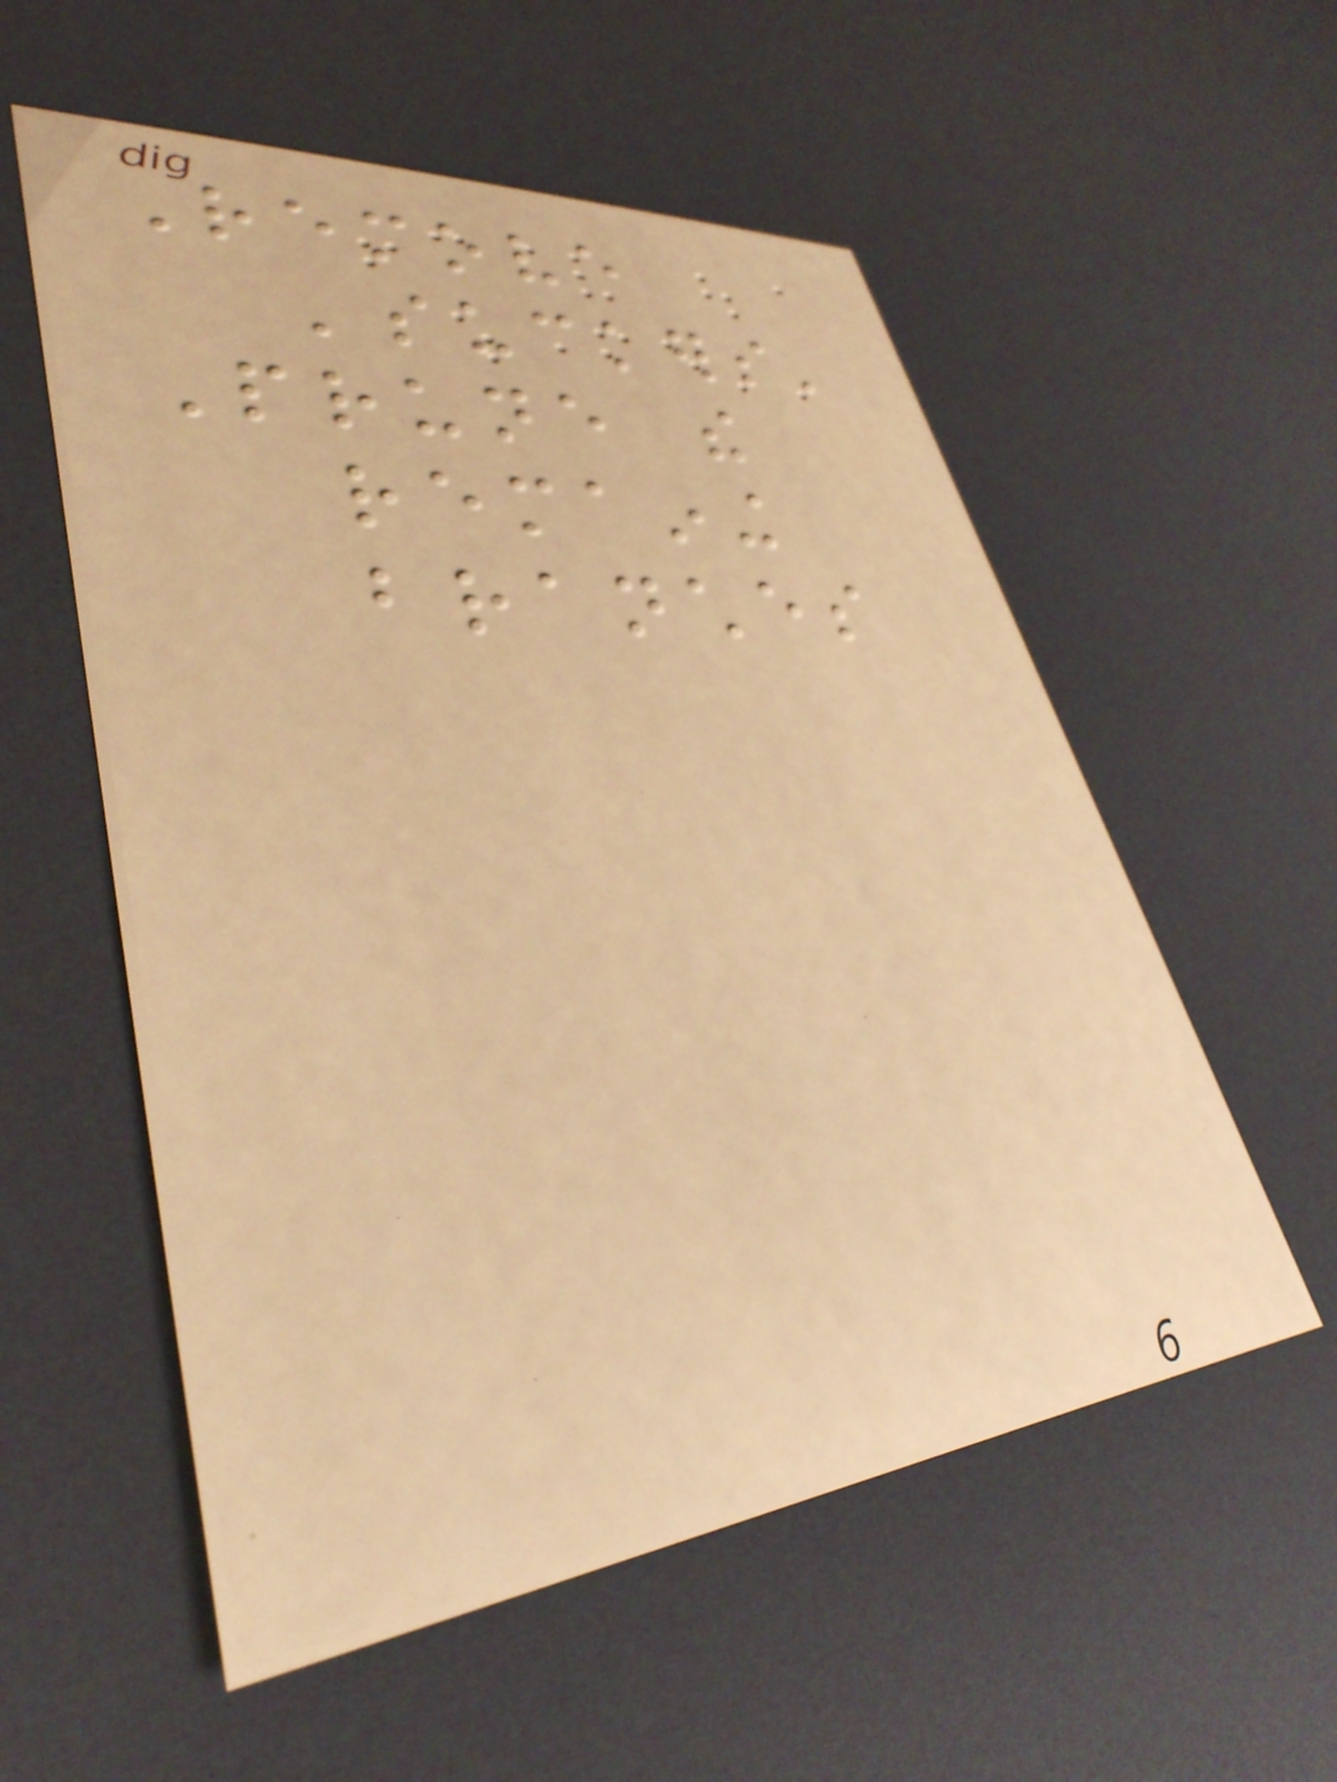Remove
'suckers'
Prune the
remaining
branches
